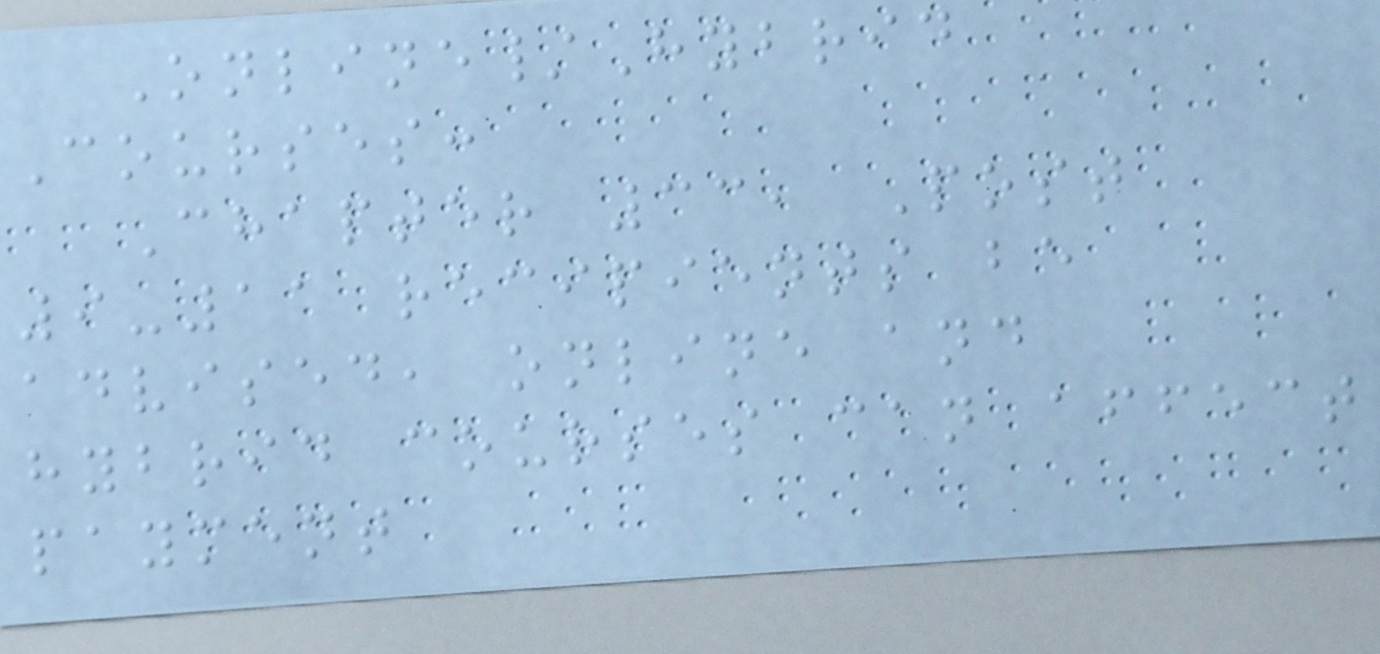Online/Hybrid
Courses:
Chapter 33, Post
9-11 recipients be
advised, online and
hybrid courses can affect
payment
